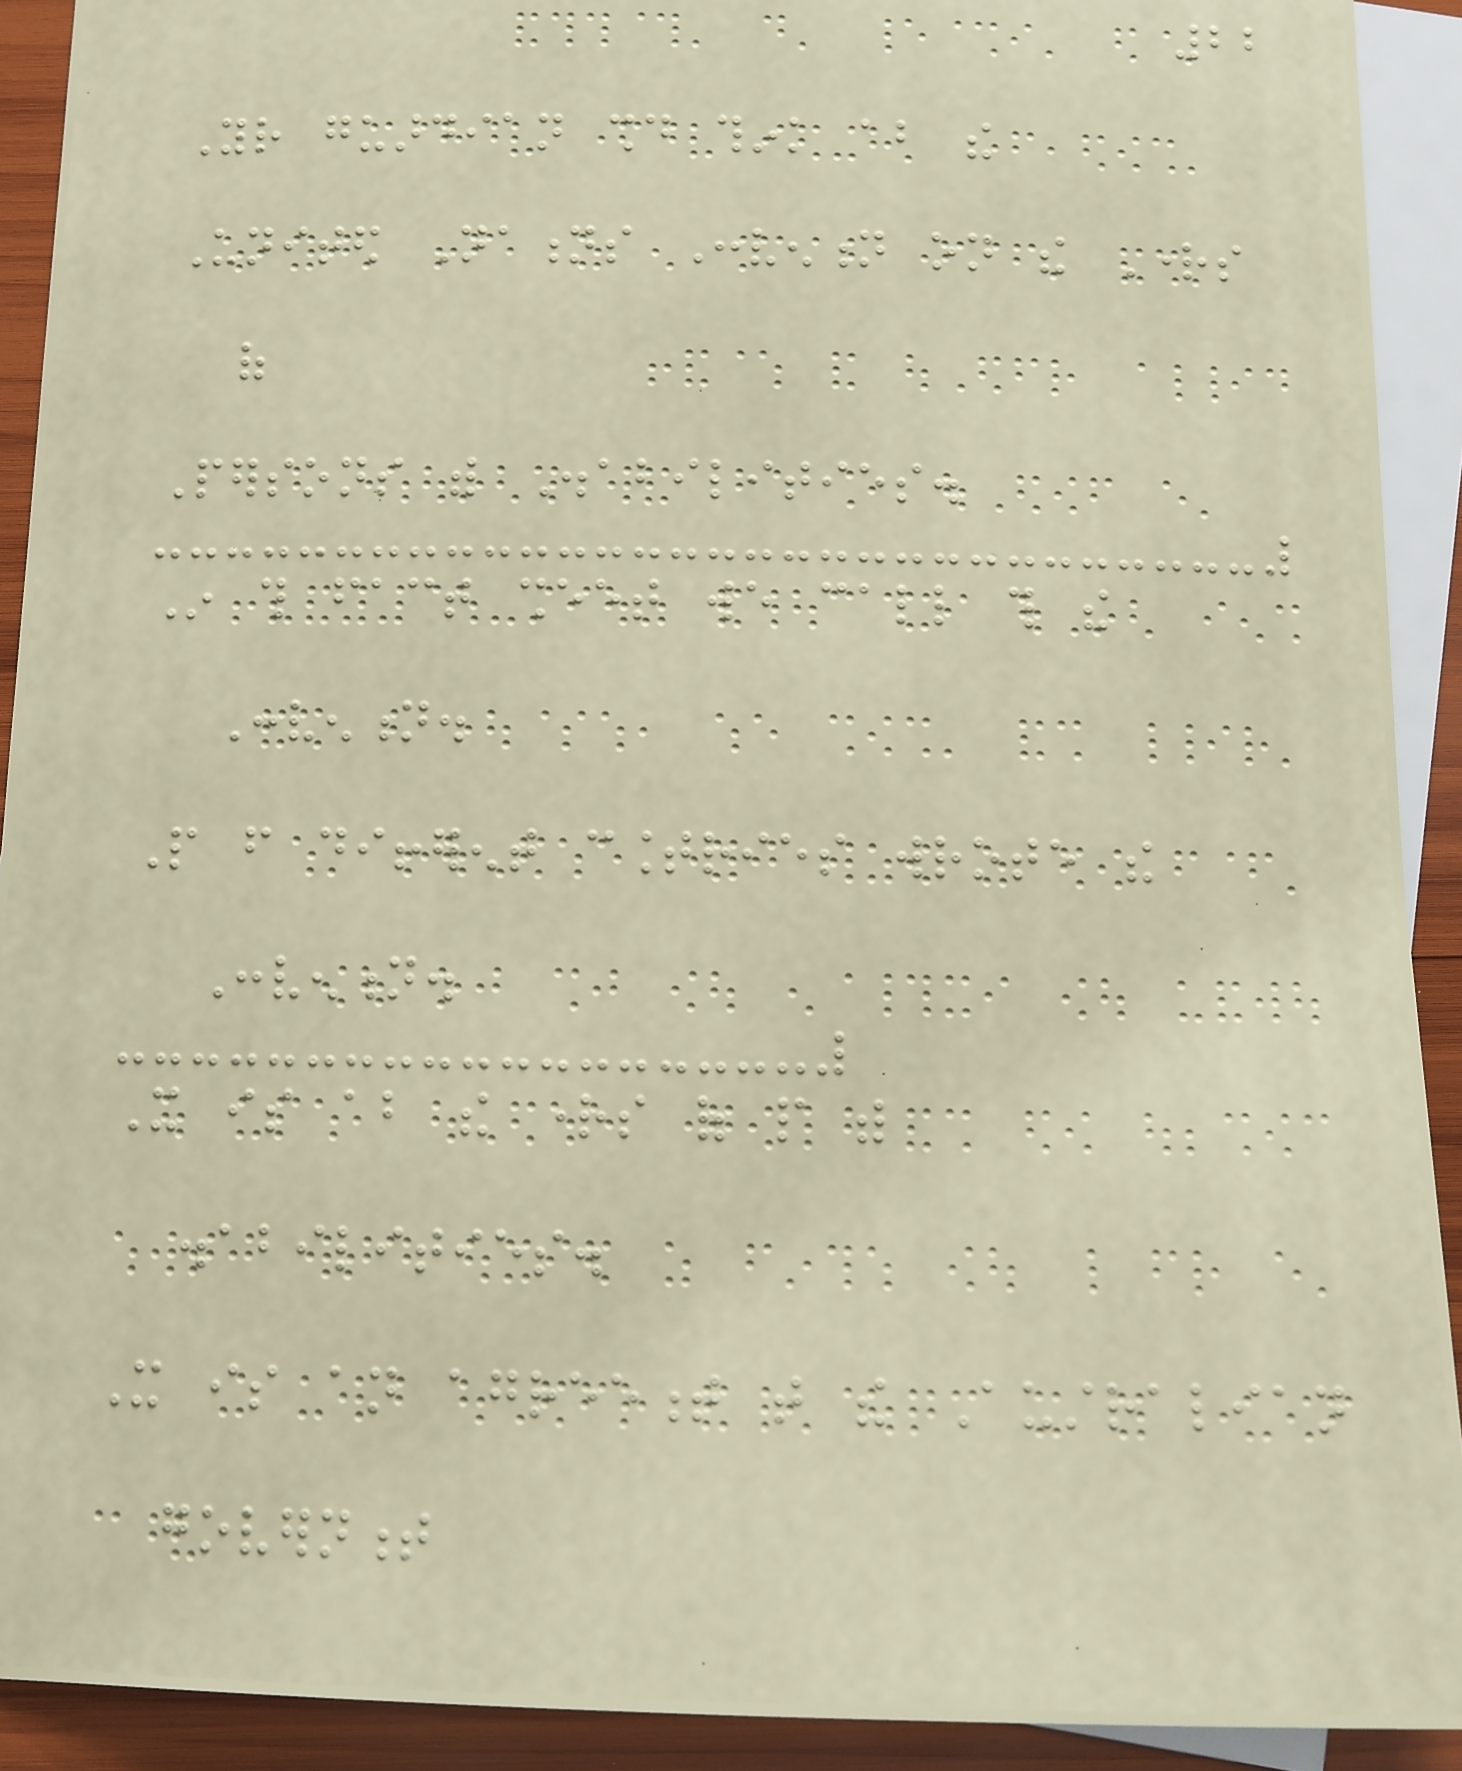22
Your guardian should think about the
United Nations Convention on the Rights
of
Persons with Disabilities.
In this fact sheet we call this the
Convention.
People from different countries wrote the
Convention.
It is about the rights of people with
disabilities.
It is an agreement that the Australian
government
